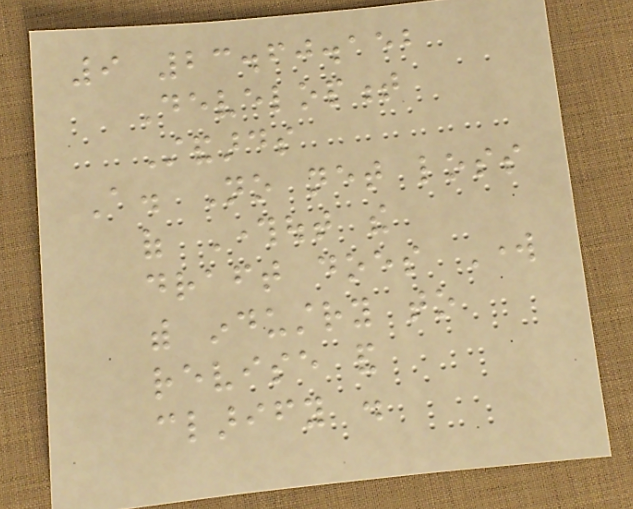9 23.60.152
Development
Standards
A. No net loss
of Throughout the
draft does Work
with industry to
revise and
clarify .
